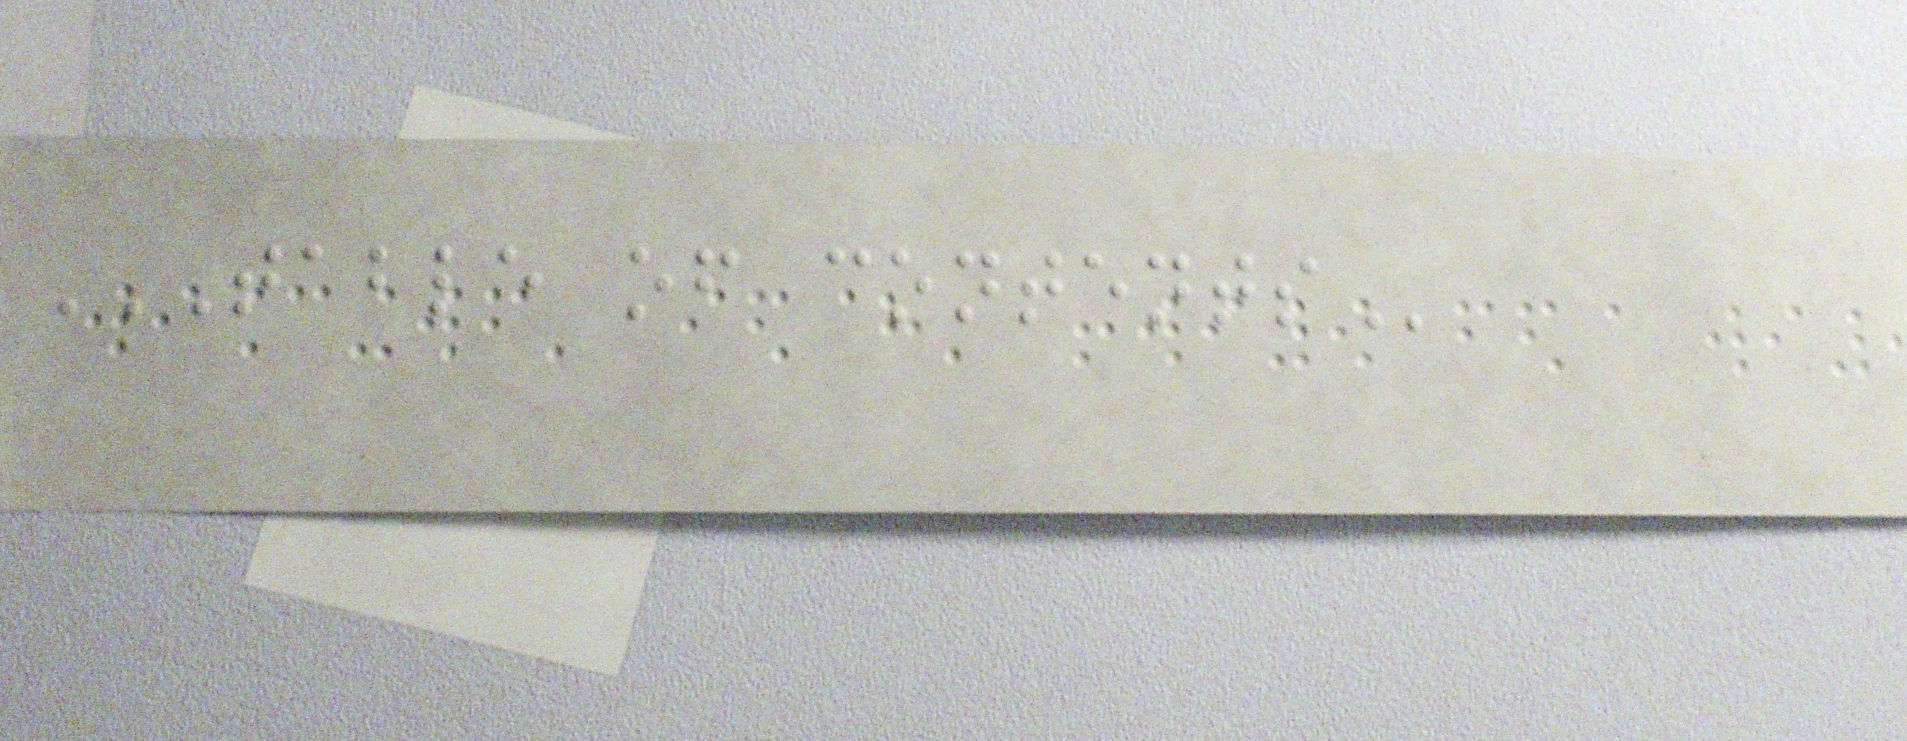TABLE OF CONTENTS
